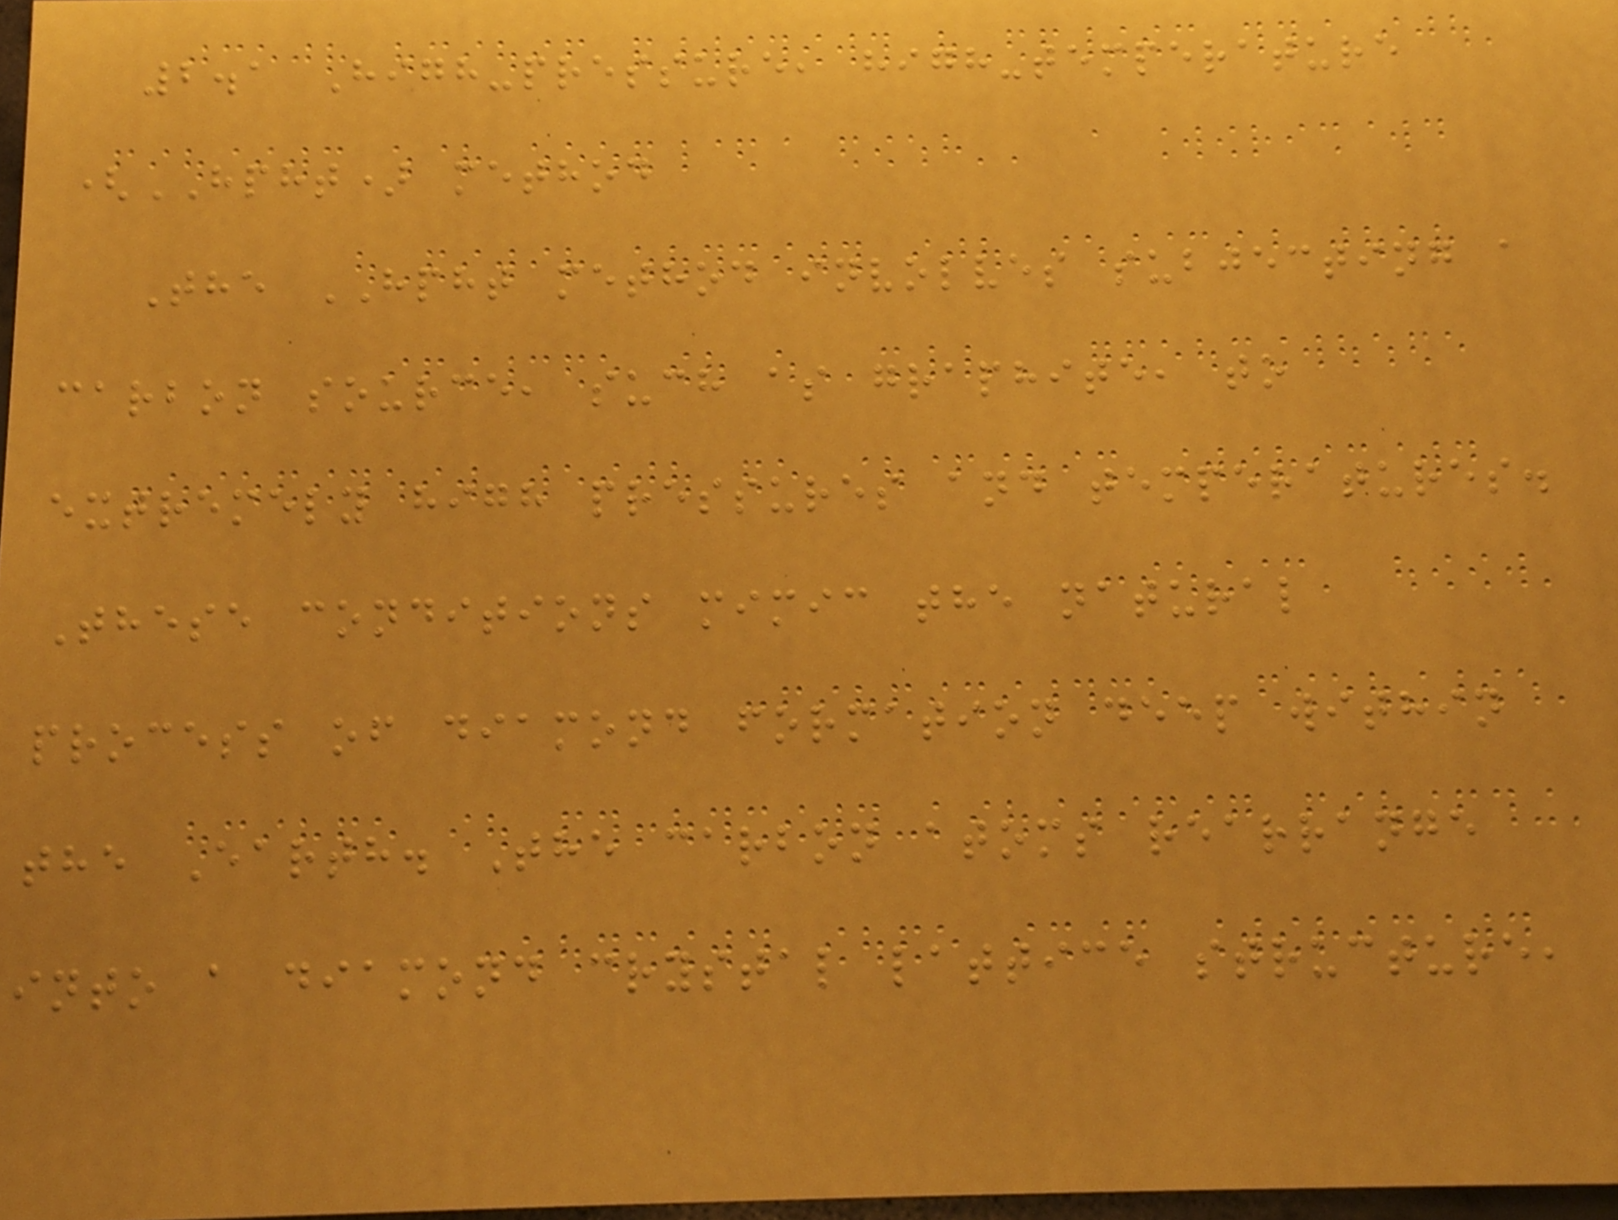2.1 High-pressure, high-temperature
(HPHT) method
The HPHT method involves subjecting a
carbon source, such as graphite, to
extremely high pressures and temperatures.
These conditions mimic the natural
process of diamond formation deep within
the Earth. The carbon atoms rearrange
into a diamond crystal lattice structure,
